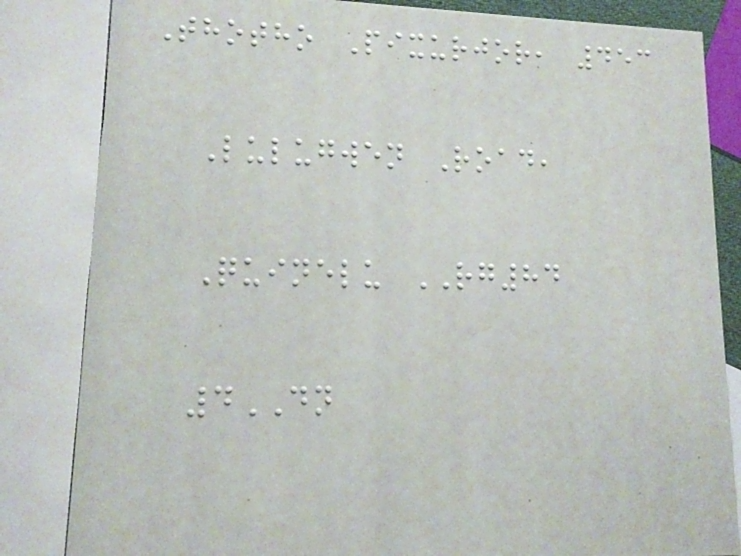Thotho Pixurjor, 453
Lulugwen Road,
Quinelu RG84
4DN
